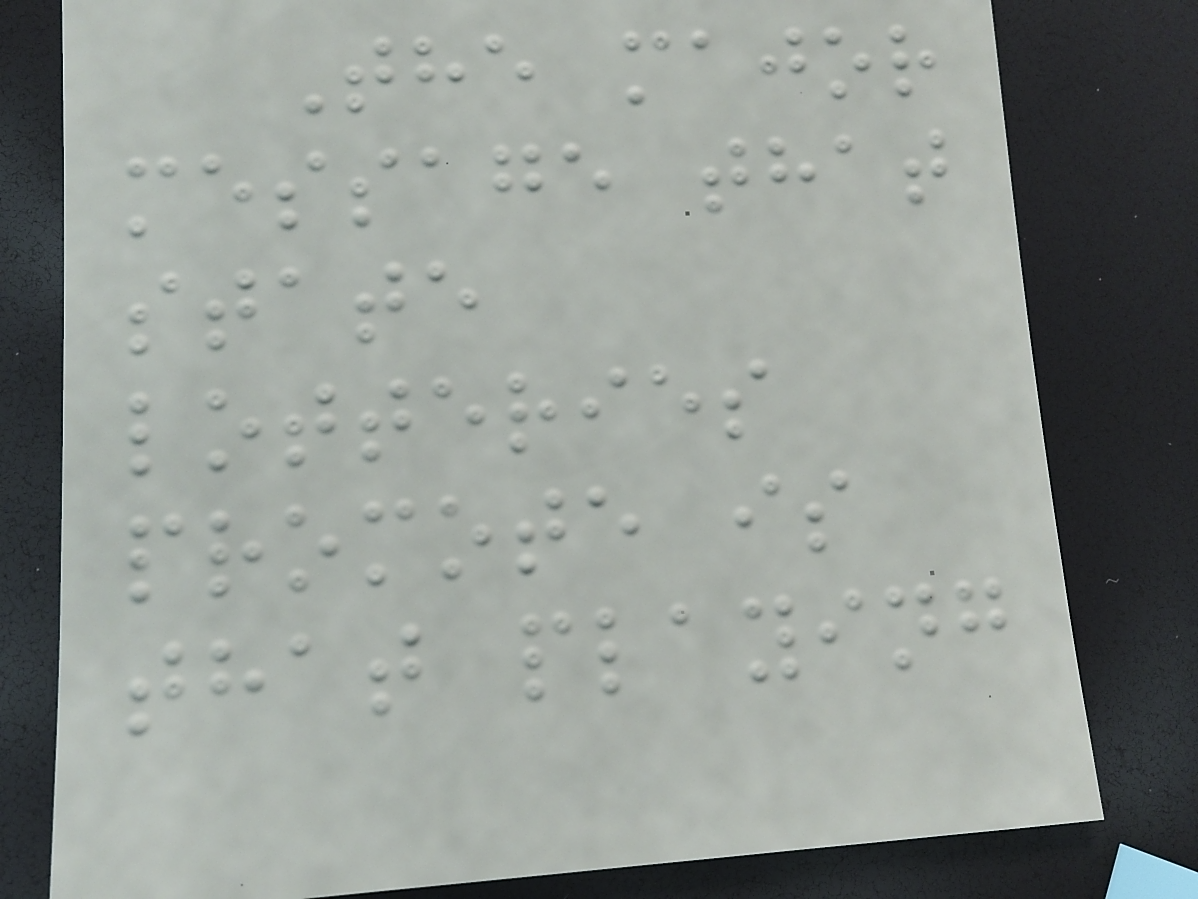The major
message that
state
lotteries
promote is
that playing
